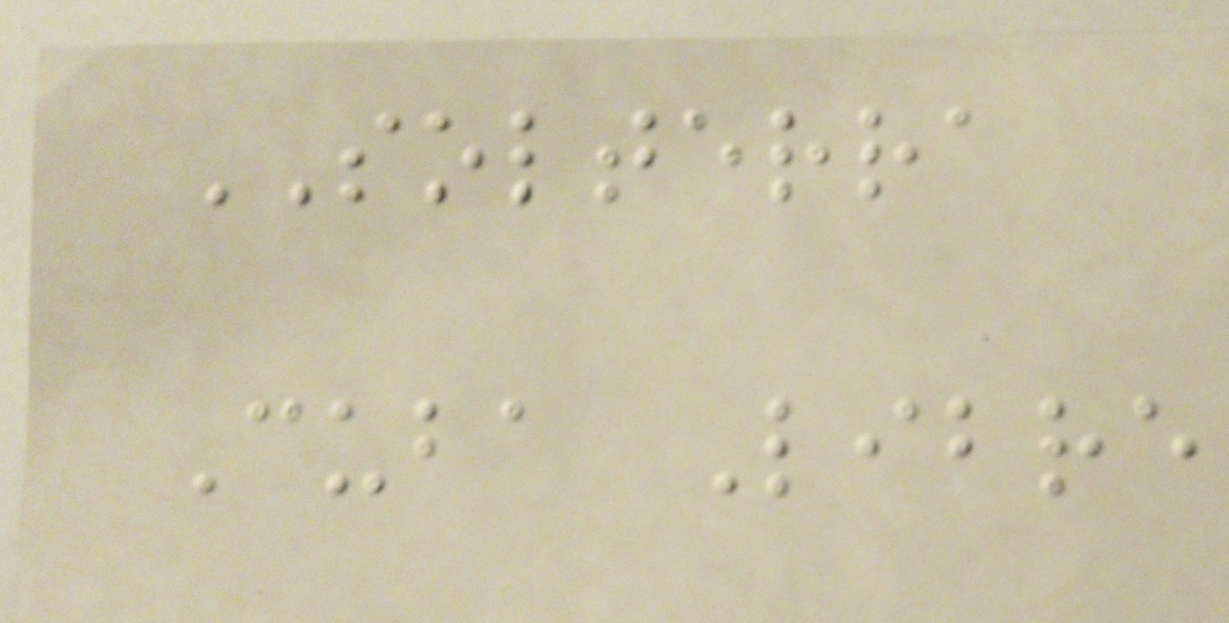SOLTERRA
Cuba Libre
